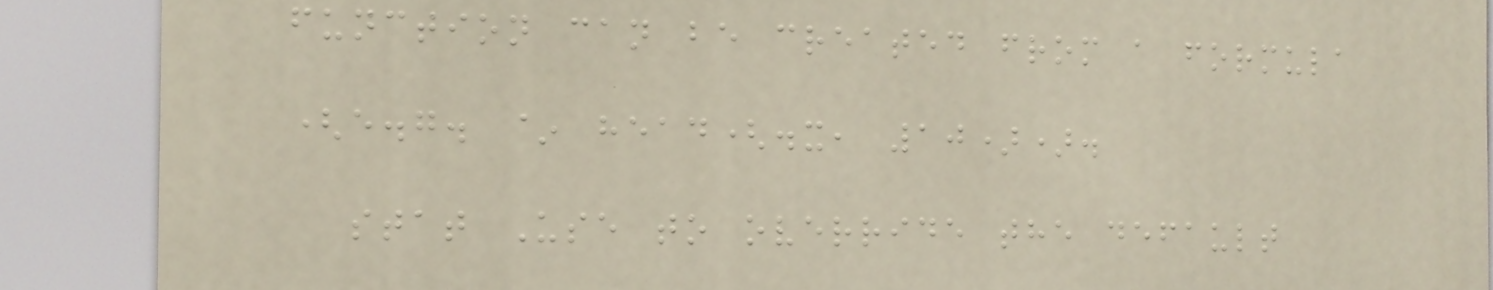function can be created from a formula
(e.g. ~ head(.x, 10)).
stat Use to override the default
